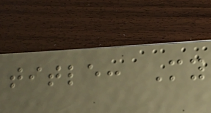title: My
